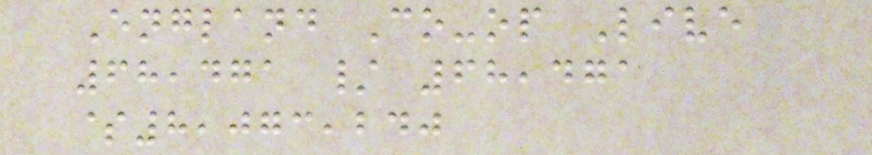England Co-op Live
68,471 / 68,471
$8,073,240
